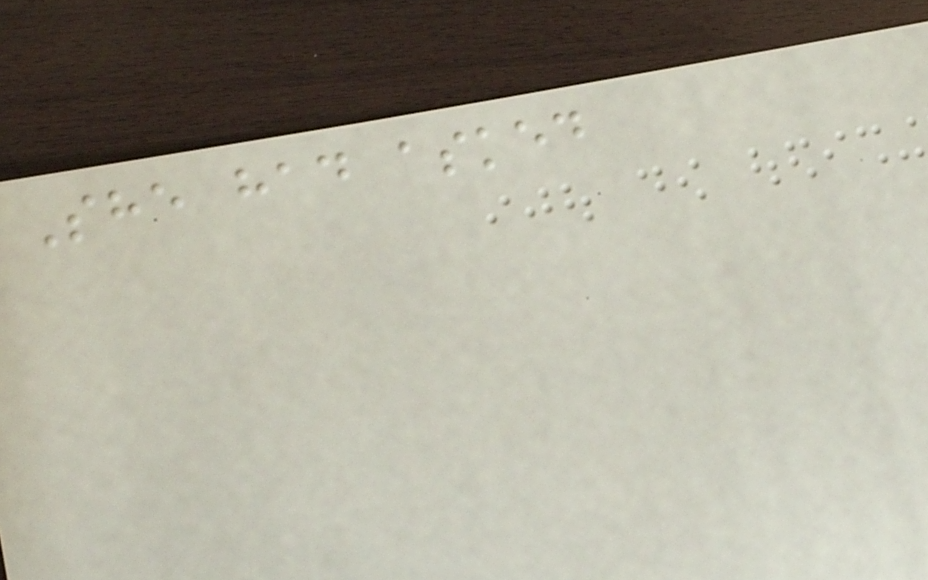She had asked
